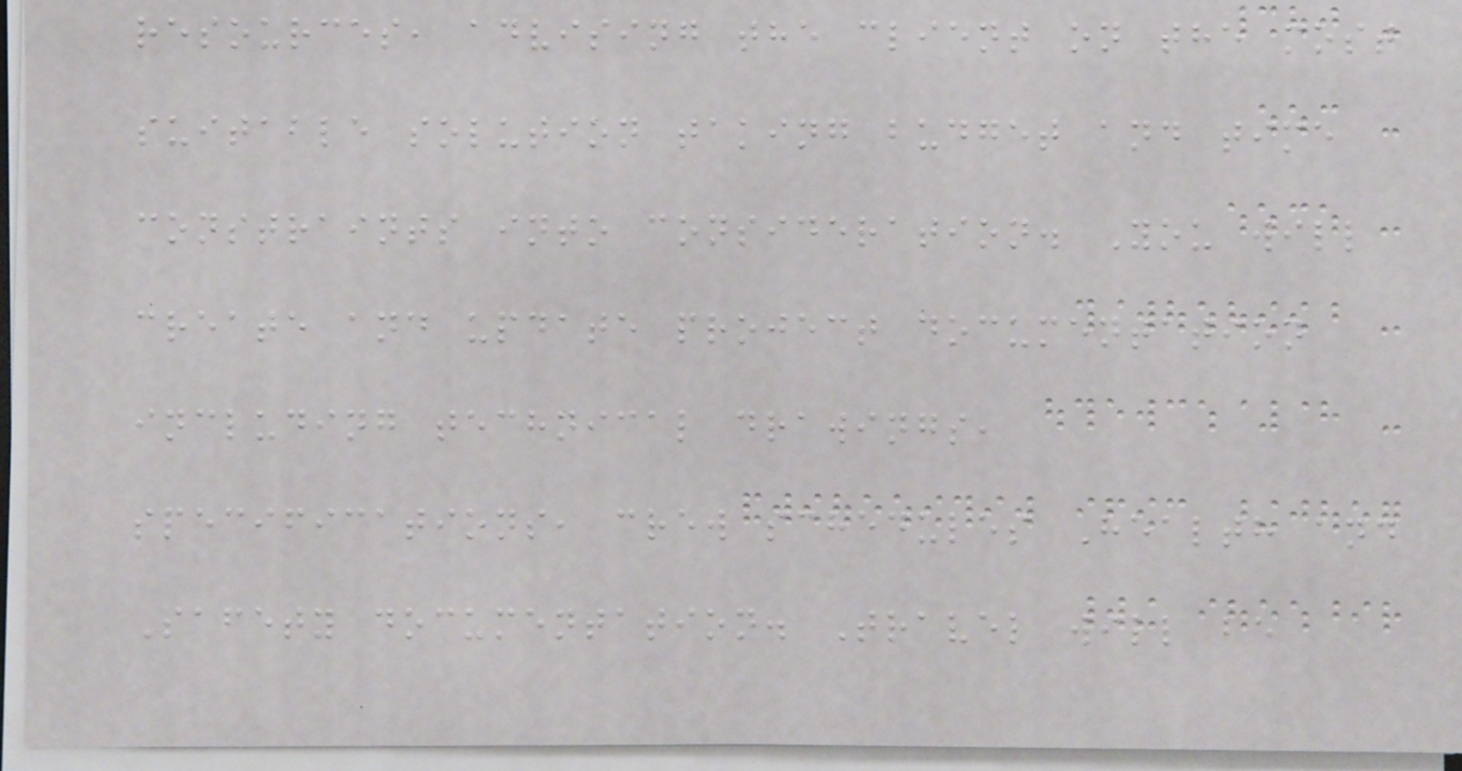resources, advising the client on the most
suitable solution taking budget and time
constraints into consideration. You will
create and update project documentation
including technical drawings,
specifications, crew schedules Health and
Safety documentation. Travel will be
